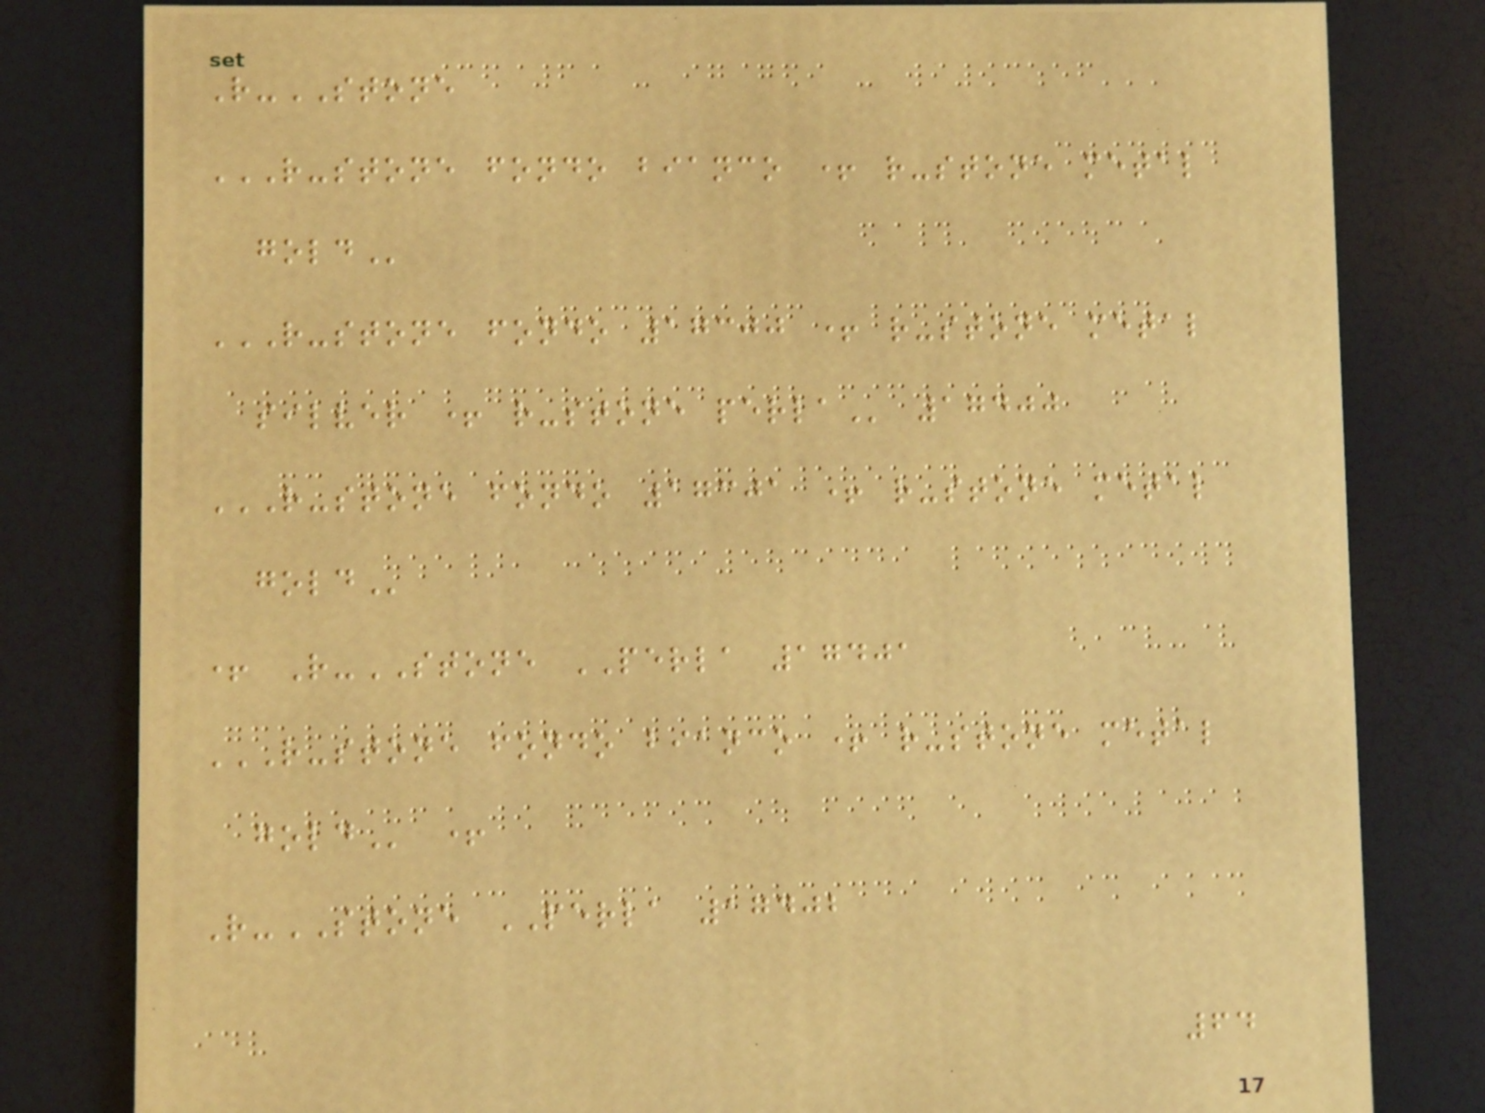R-STONE
R-STONE FONDO BIANCO + R-STONE METAL
GOLD
R-STONE FONDO 17300 + R-STONE METAL
SILVER + R-STONE PERLA 17400
R-STONE FONDO 17301 + R-STONE METAL
GOLD
+ R-STONE PERLA 17401
R-STONE FONDO BIANCO + R-STONE METAL
GOLD +
R-STONE PERLA 17402
64
